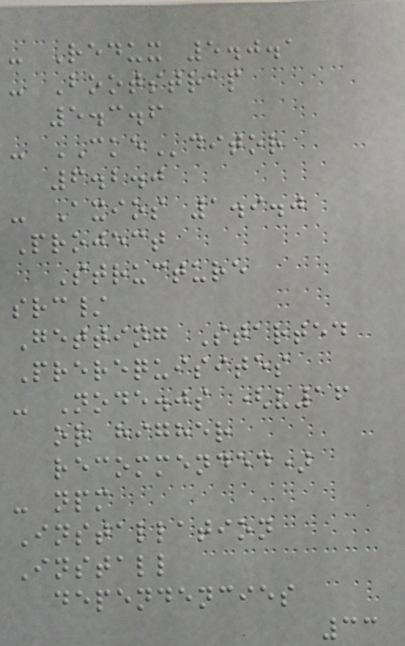- Redux 5.0.1
- Bootstrap
5.3.6
- CKEditor
6.2.0
- Axios 1.9.0
Project
Structure
src/
Getting Started
Prerequisites
- Node.js (v16
or higher
recommended)
- npm
Installation
Install
dependencies
33
